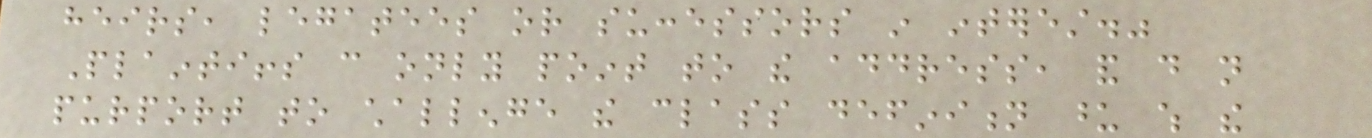heirs, legatees or successors in interest."
Plaintiffs can only point to the address, and do not
purport to challenge the class definition upon which the
